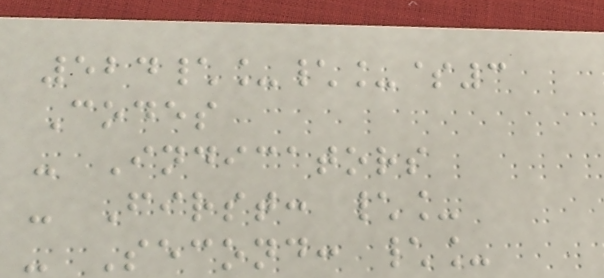524\_\_$3
Codes
- Indicators
- First: \_
- Second: \_
